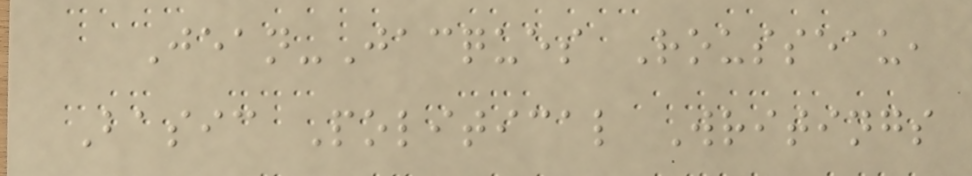Jean-Jacques Rousseau,
Basic Political Writings
